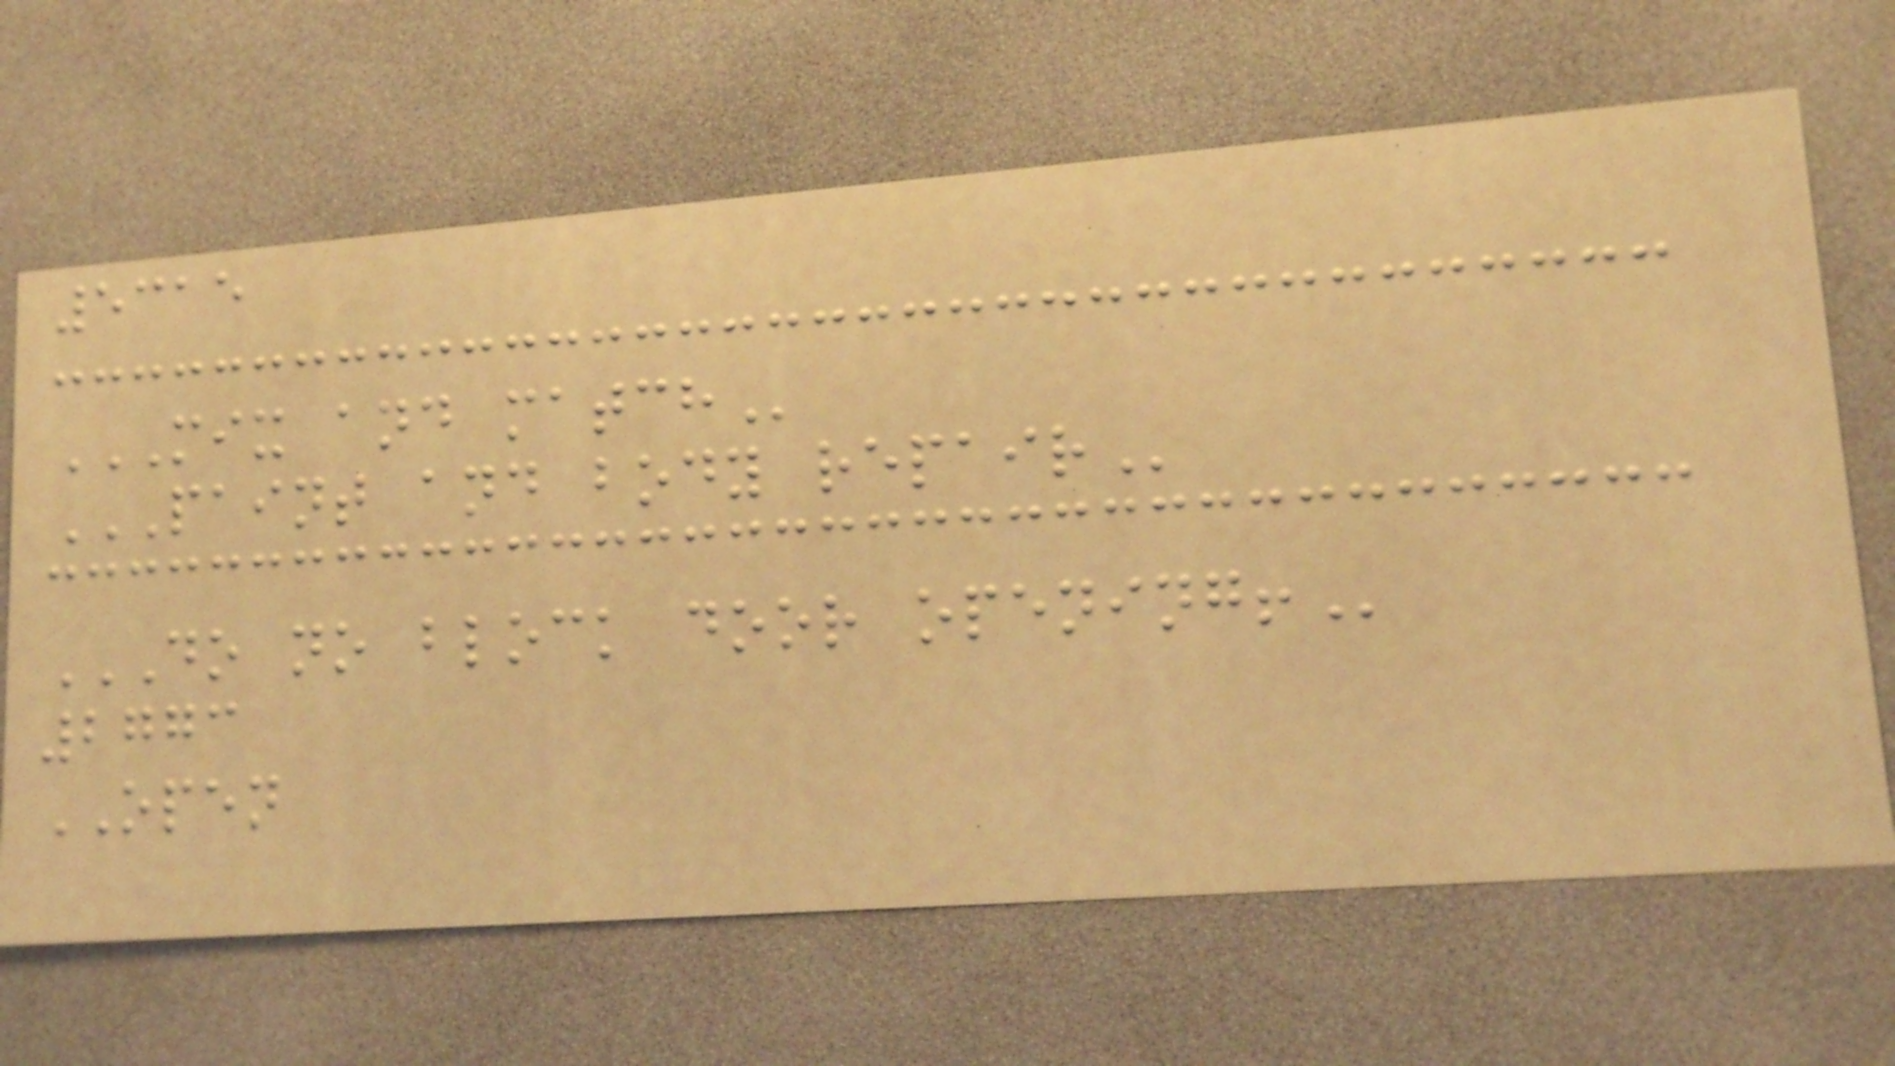5315
MIX AND MATCH
PAINT AND BODY REPAIR
DO NO BLOCK DOOR OPENING!
2773
OPEN
